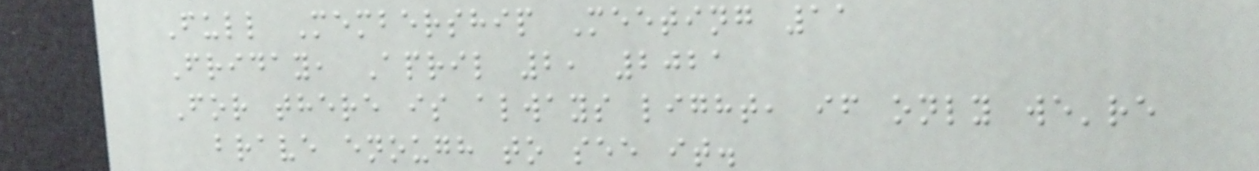Full Membership Meeting 11
Friday, April 2, 2021
For there is always light, if only we're
brave enough to see it.
